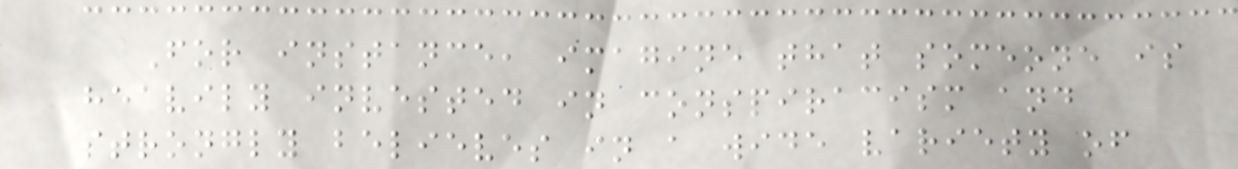For instance, imagine that someone is
heavily invested in conspiracism and
strongly believes in a wide variety of
